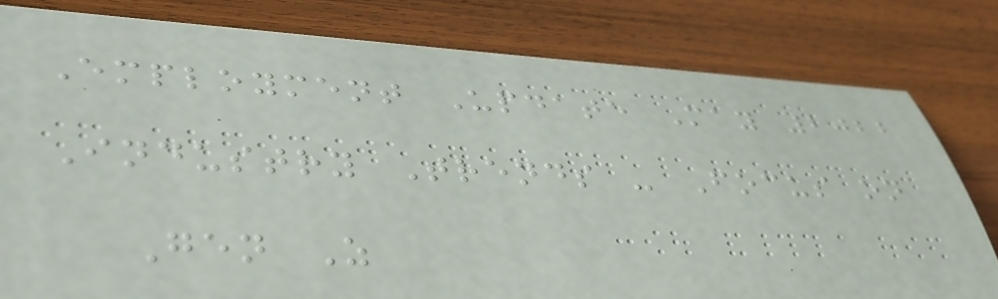Employment Update May 2022
Industry Trends - Focus on
Gen Z
